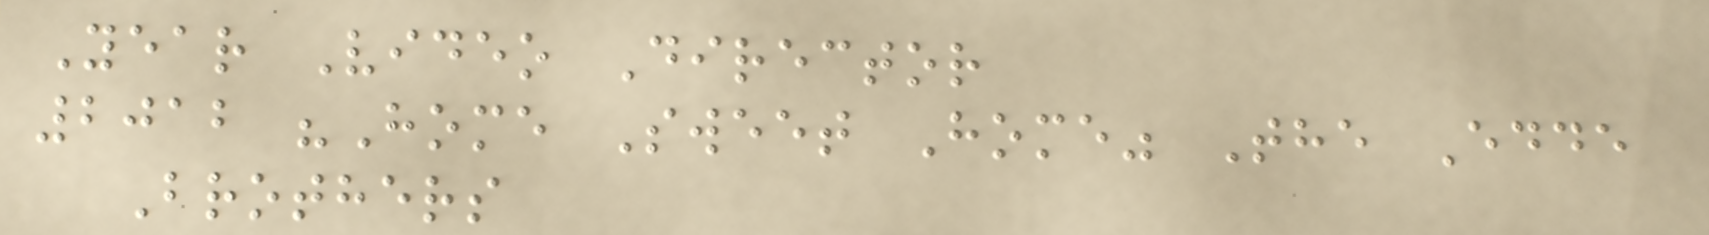Year Video Director
2012 "Home Sweet Home" The Edde
Brothers
